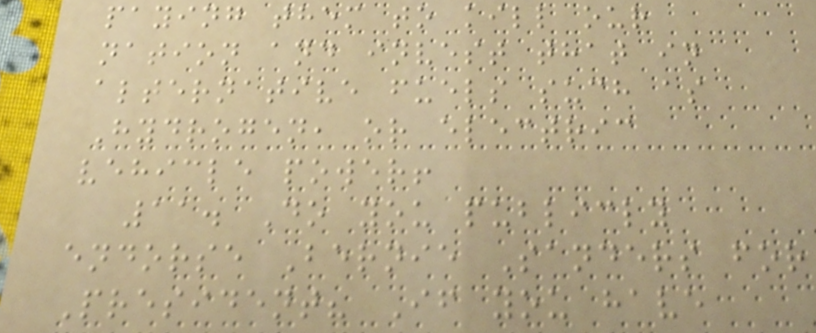paying them to kill our
nation and invest that in
alternative fuels such as
Hydrogen, or electric
vehicle power!
11. Do you publicly
endorse Bernie Sanders for
President? If you have
